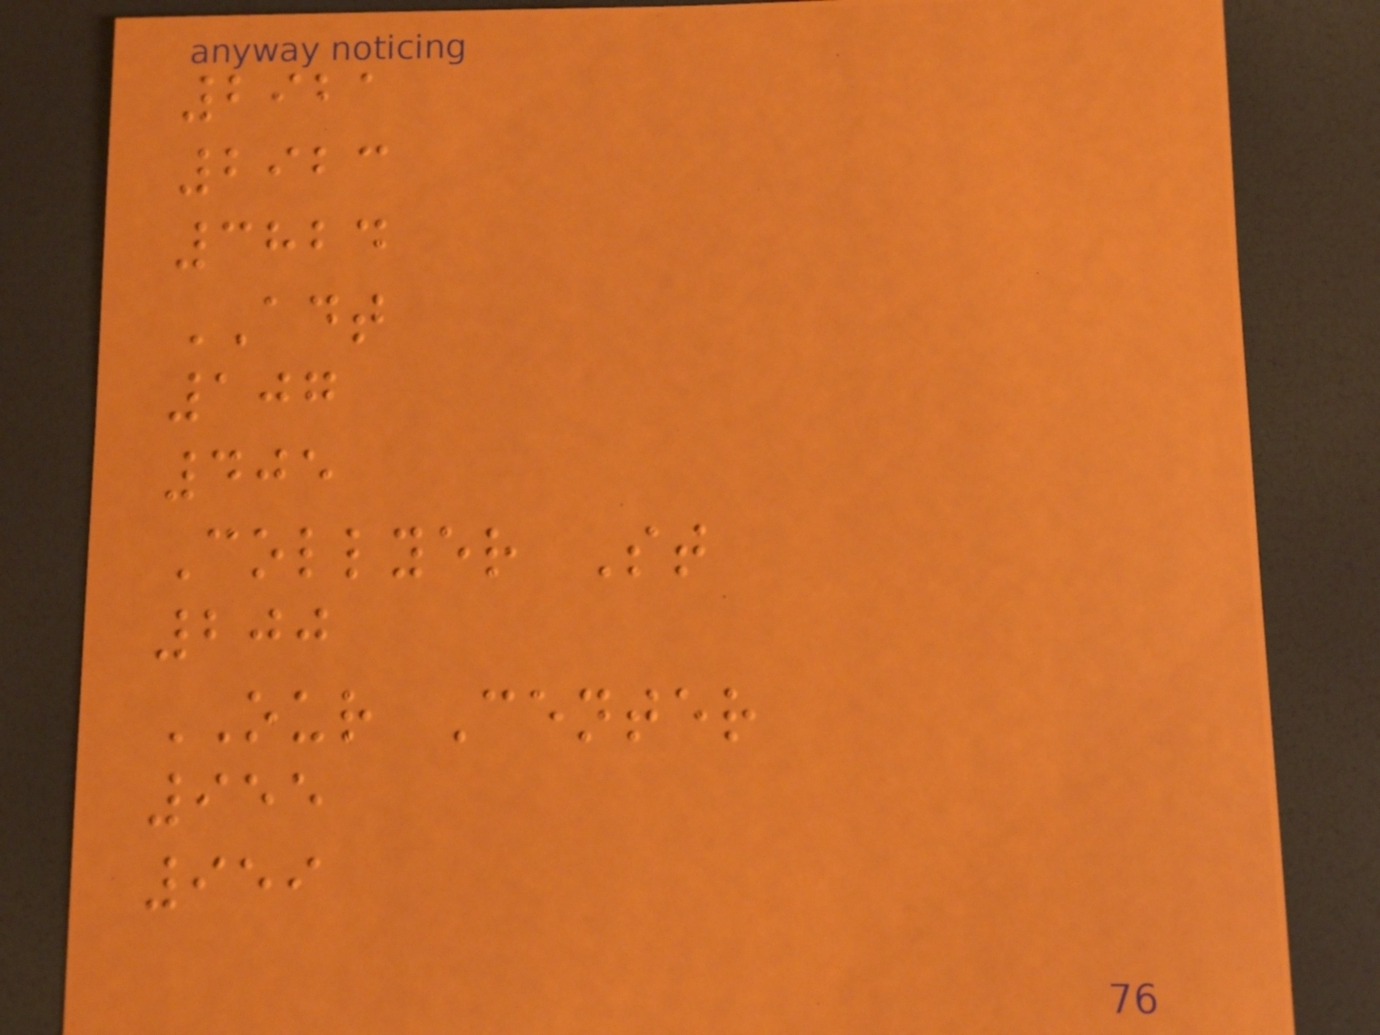2921
2923
3824
ADT
107
405
Collyer St
200
OUR Center
955
959
